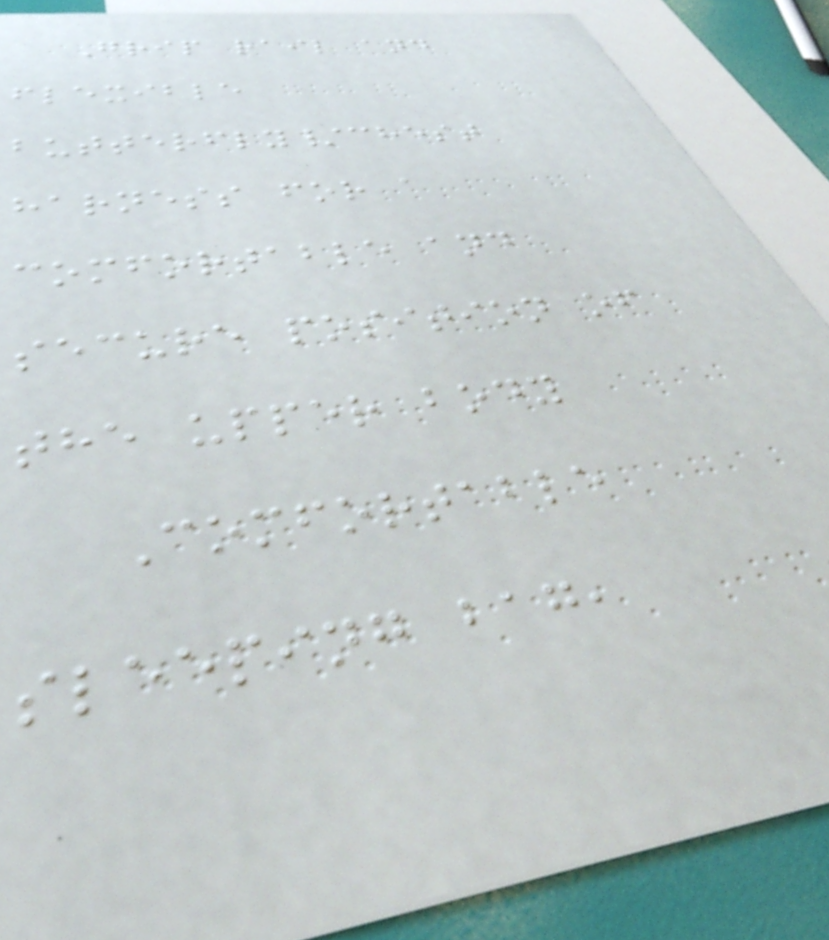Grip rail and
flexible
butterfly/chest
harness for a
comfortable and
secure position of
the upper body
Comfortable
sleeping bag,
